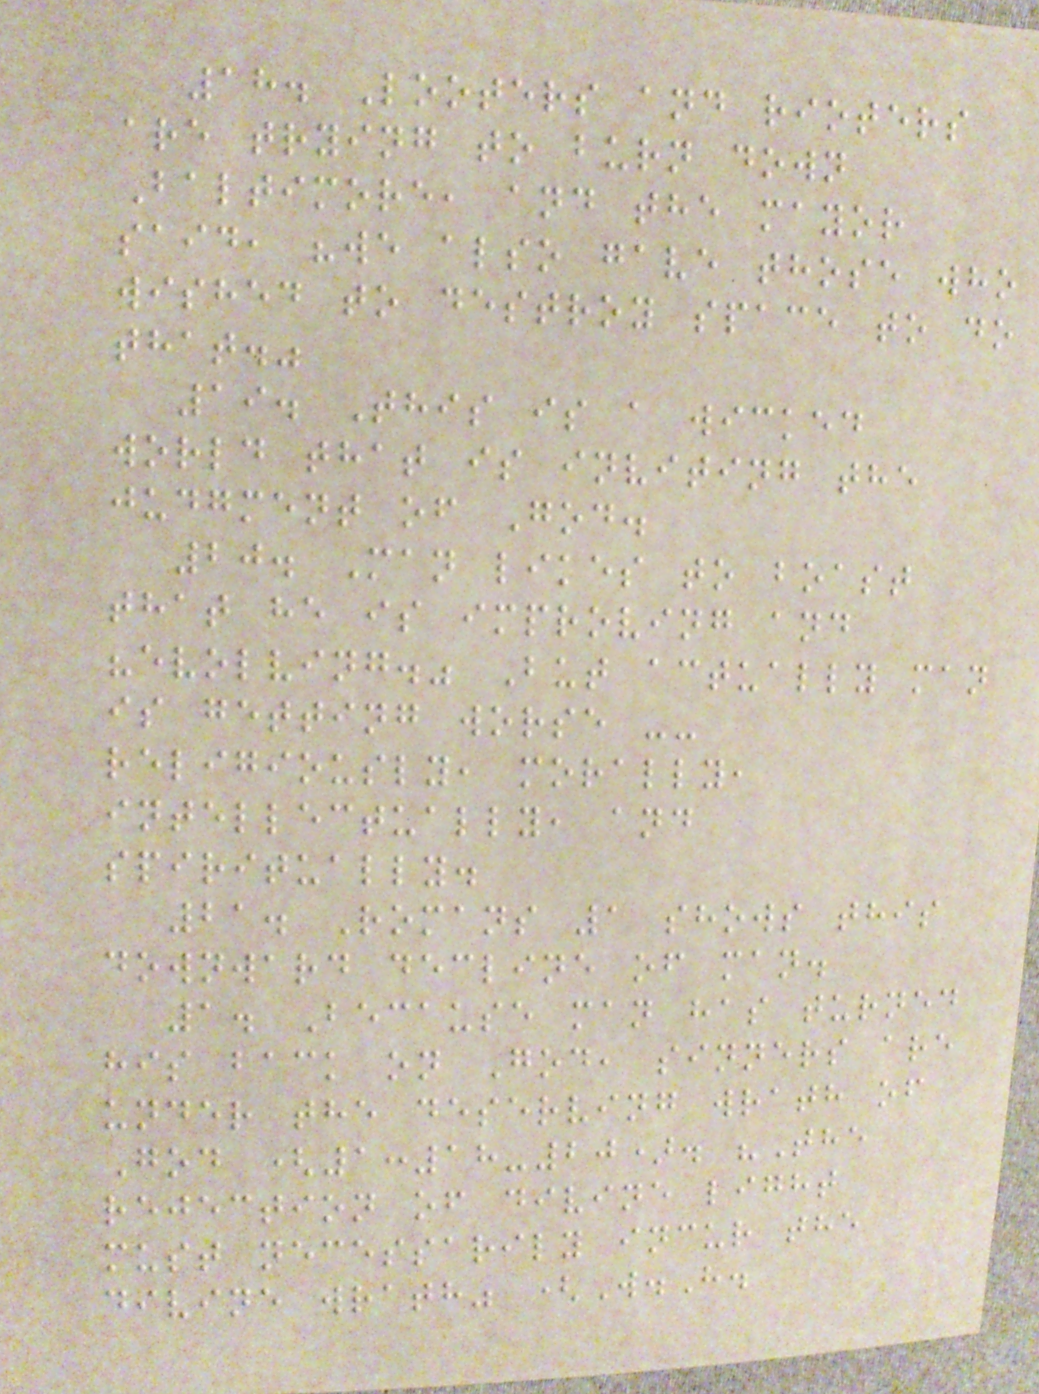18. Looters and rioters
are trying to burn down
Baltimore, and the mayor
said, "we also gave those who
wished to destroy space to do
that."
19. This is a wicked
world that is inviting the
judgment of God.
20. Man likes to boast
that he is improving and
"evolving." But actually man
is getting worse --
religiously, morally,
intellectually, and
spiritually.
21. Romans 1 shows this
downward decline of man.
1. Because man has turned
his back on God, sinners are
under the deserving wrath of
God (1:18-20). "The
rejection of divine light
must necessarily incur the
divine wrath" (W.H.
